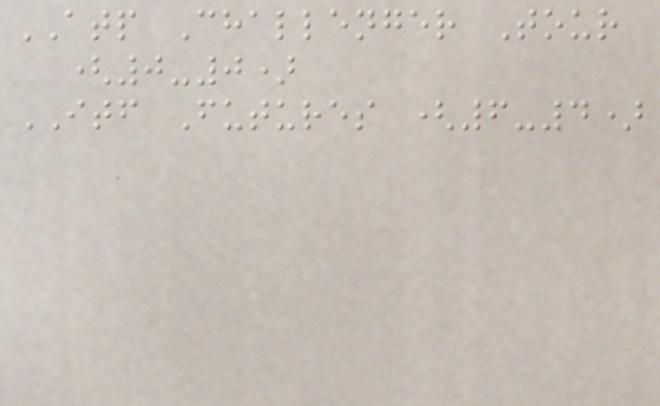ATP Challenger Tour
(0-0)
ITF Futures (6-4)
